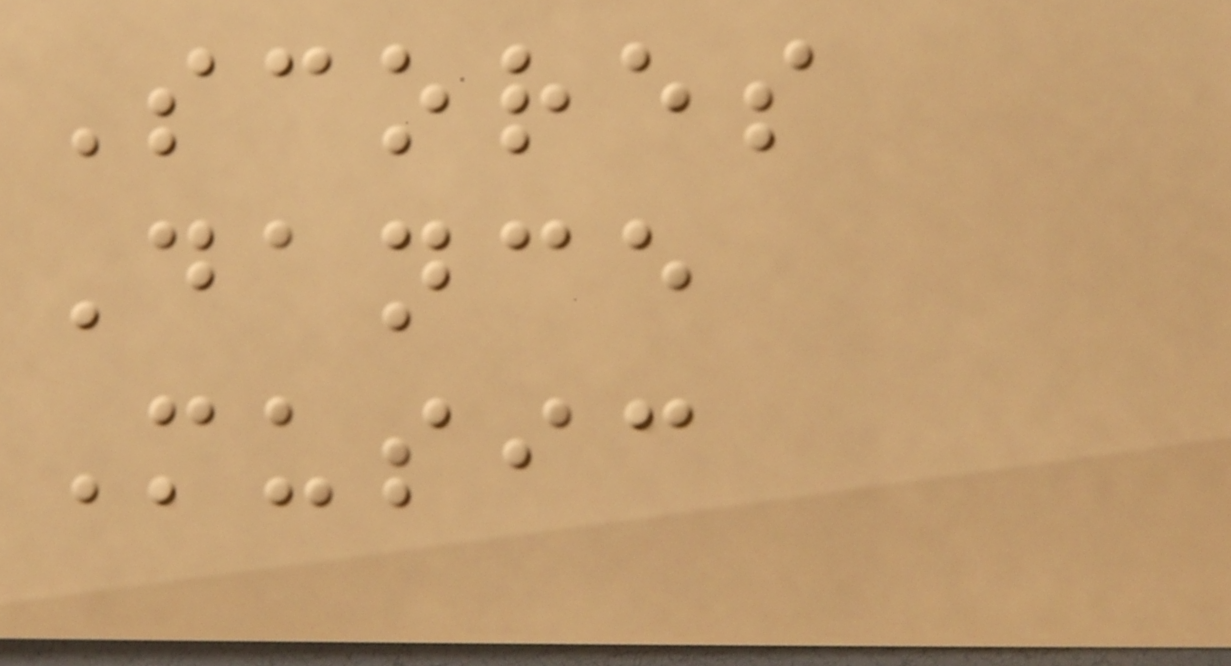Scores
Dance
Music
